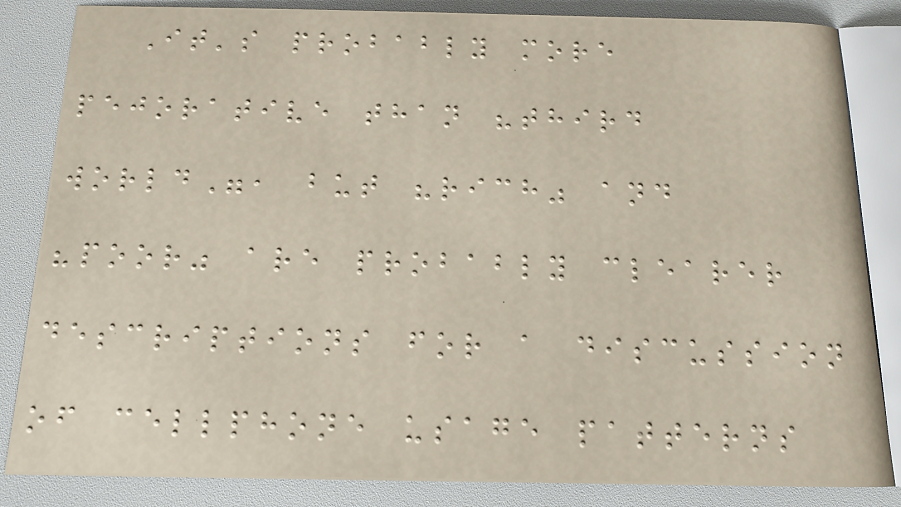It's probably more
pejorative than "third
world", but "rich" and
"poor" are probably clearer
descriptions for a discussion
of cellphone usage patterns
